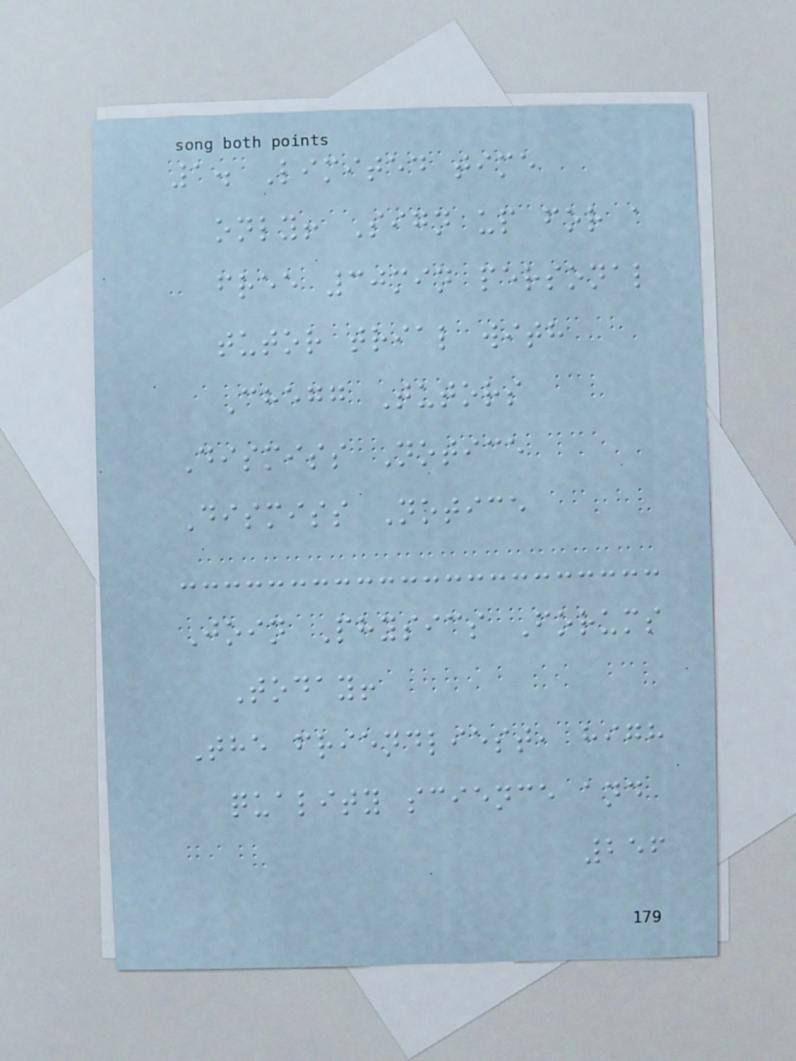1. Limited time
only! Sign up for a
free 30min personal
tutor trial with
Chegg Tutors
Dismiss Notice
Dismiss Notice
Join Physics Forums
Today!
The friendliest, high
quality science and
256
